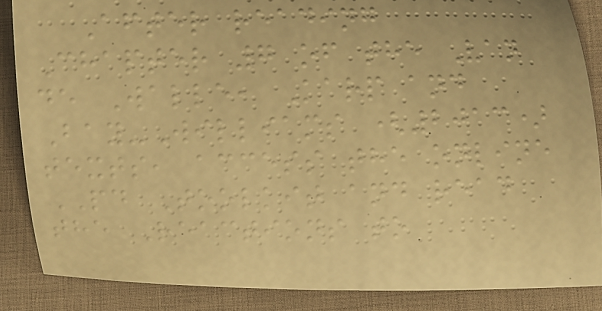After reading
Chapter 7 of the Van
de Walle, Karp and
Bay-Williams (2013)
texts, access the online
PD Toolkit and read
the Reactions to
